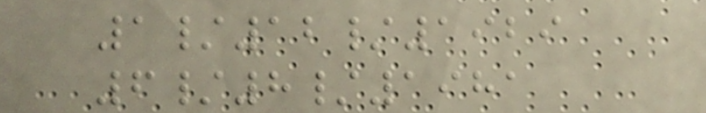1/12/1929
6/8/1981
